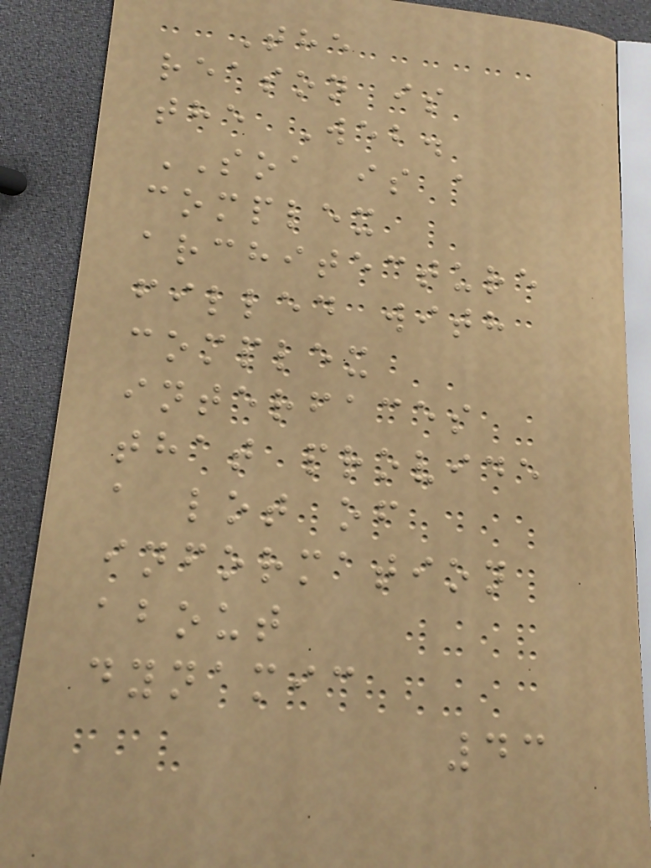The
reason is
the Web.
SOA is a
complex
architecture
filled with
complex
interfaces
that provide
a lot of
information
about
dynamic
43
